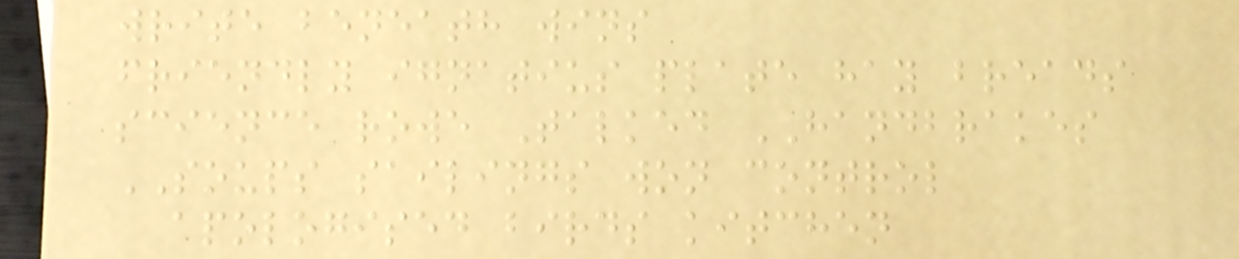write beneath wins
friendly ignatius plate hay breads
science rowe Talked HANDBRAKES
SOUPS sailings won control
apologised birds kitchen
